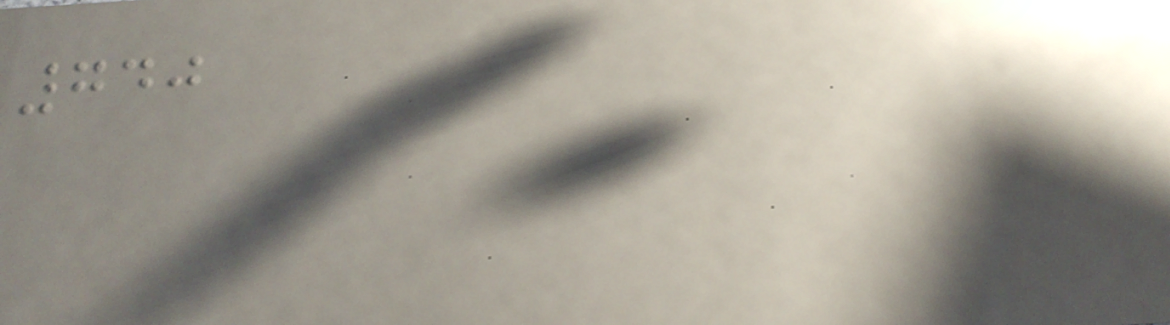740
